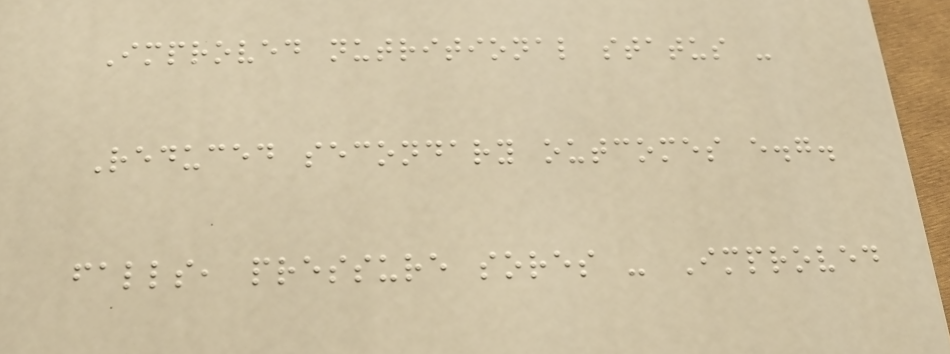Improved nutritional status -
Reduced secondary outcomes e.g.
falls, pressure sores - Improved
